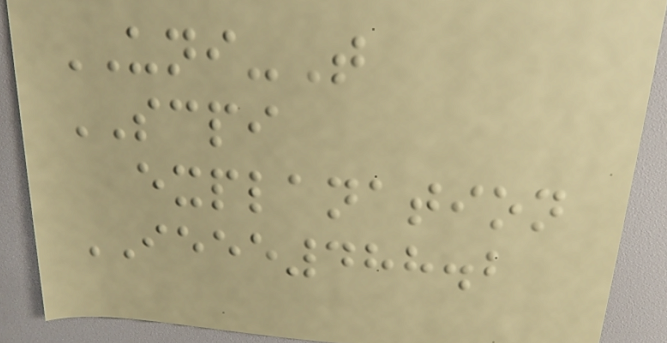UNI-T
SCPI
explanation
IEEE488.2
